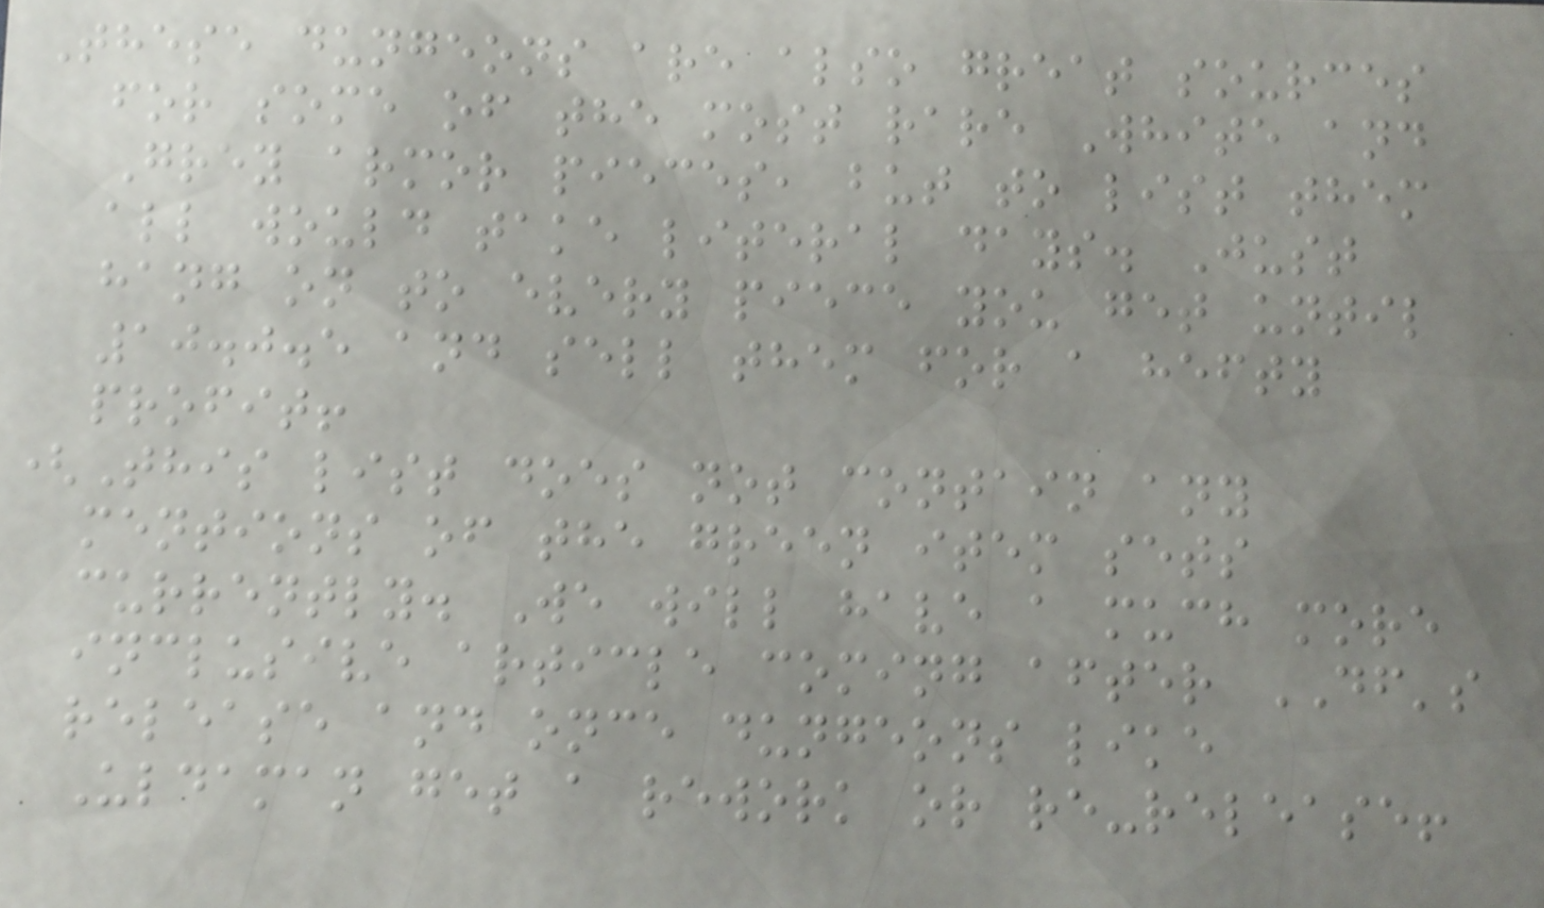These dungeons are also great sources
for some of the most rare White and
Grey armor pieces, but to list them
all would take literal days. Just
hang on to every piece you get until
10.0.5 and sell them for a hefty
profit!
(This list does not contain any
mentions of the green item sets
currently. We will have a much more
inclusive article coming after DF's
release and once dungeons like
Uldaman get a rework or re-release!
